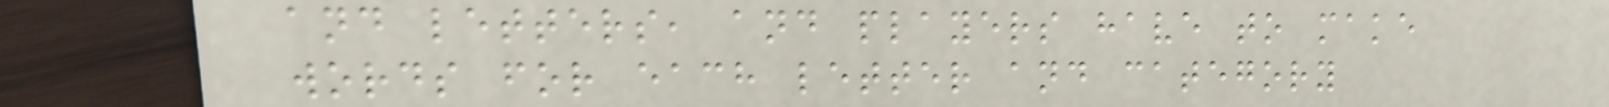and letters, and players have to make
words for each letter and category
